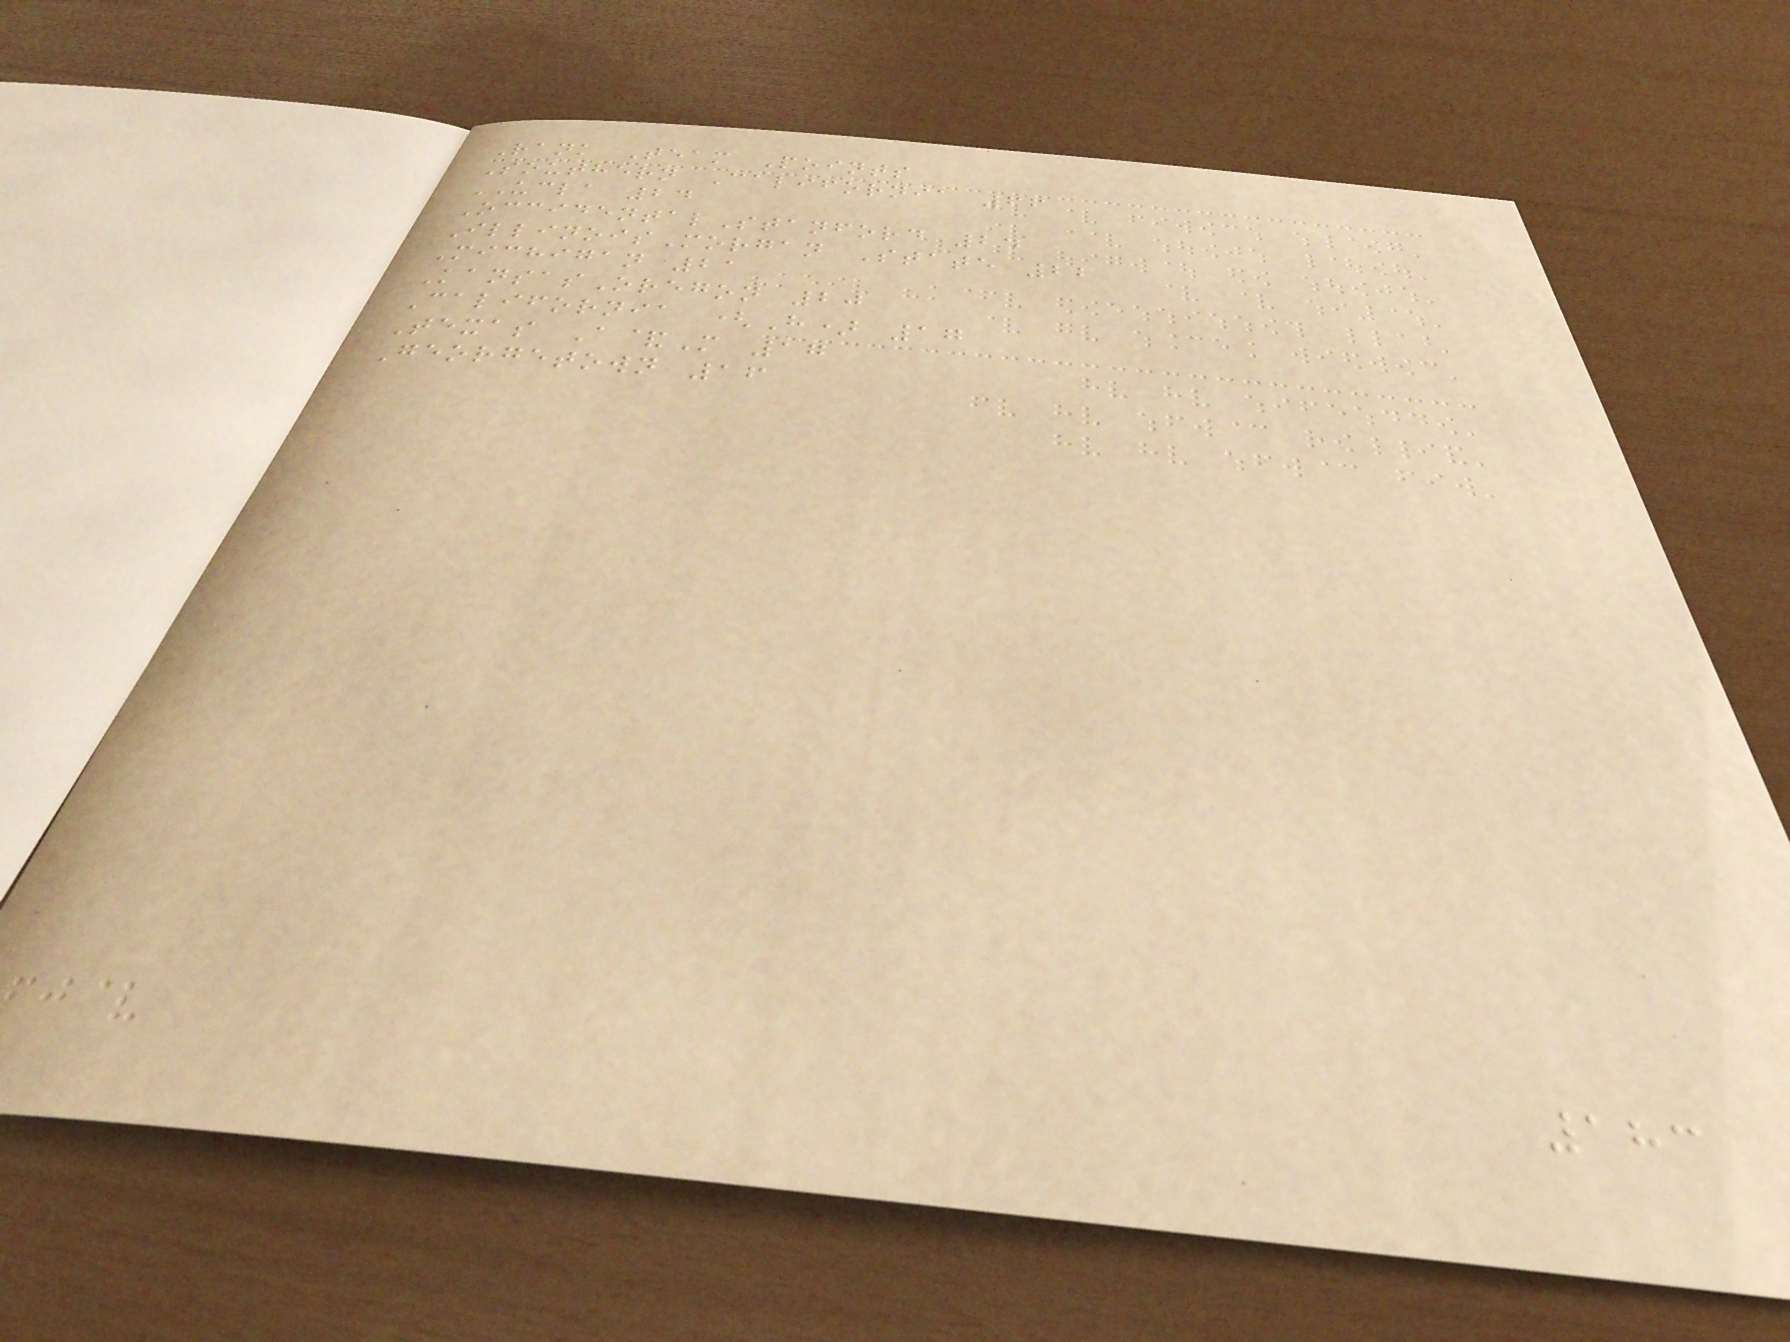Rank Team Points
Southern California 66
UCLA 24
OccidentalStanford 24
IllinoisMorgan State 22
Michigan 21
KansasOregon 20
California (H) 17
Texas A&M 17
Georgetown 16
183
